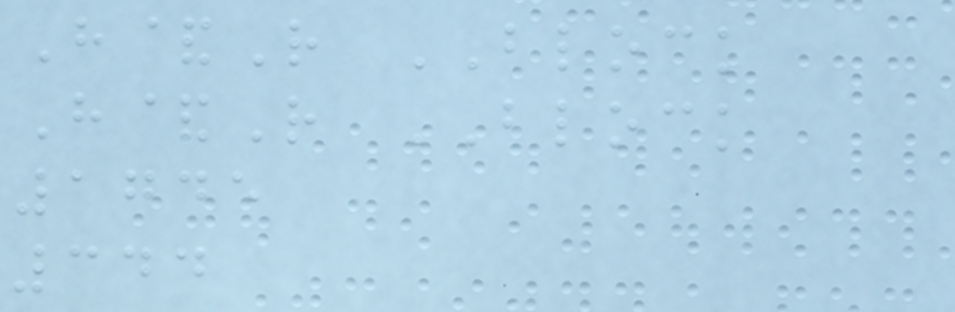H&R BLOCK
H&R BLOCK
1745
344
